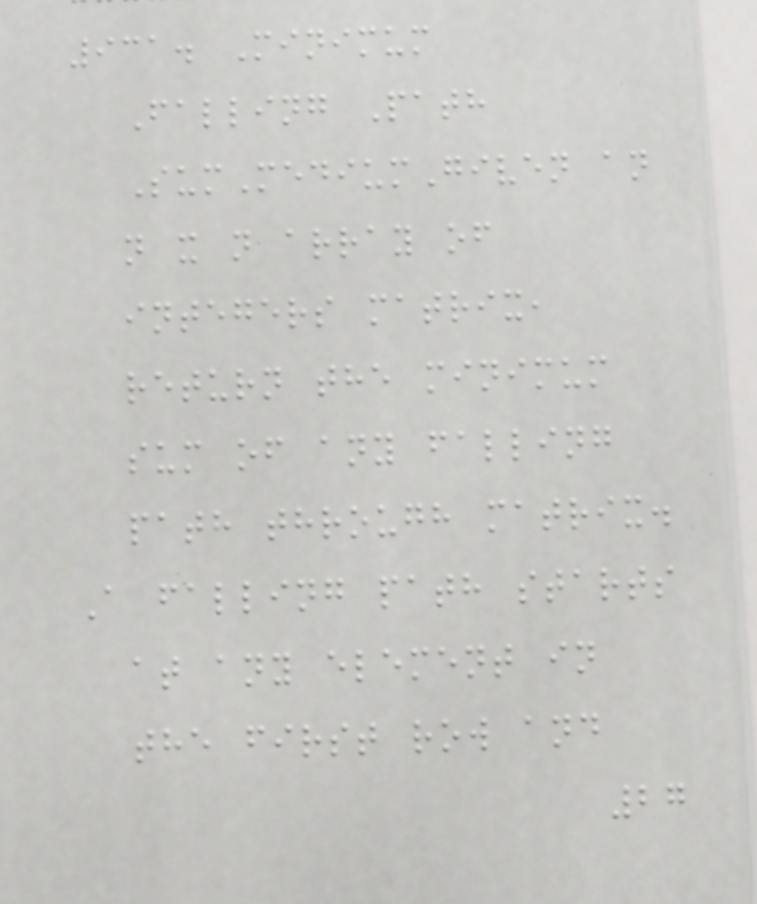931. Minimum
Falling Path
SumMediumGiven an
n x n array of
integers matrix,
return the minimum
sum of any falling
path through matrix.
A falling path starts
at any element in
the first row and
27
